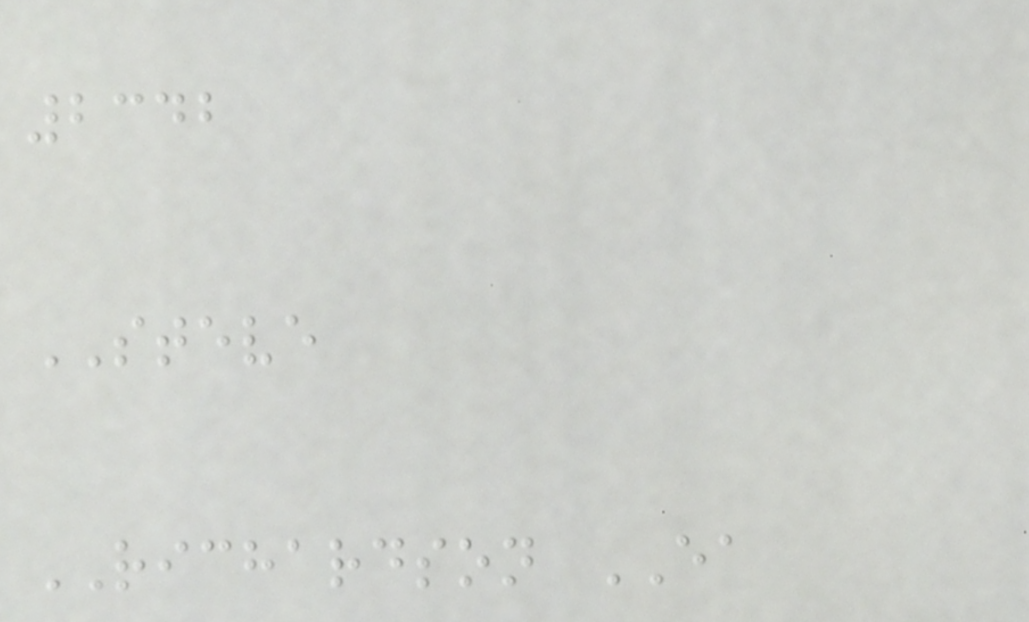2342
STEVE
RICHARDSON EA
